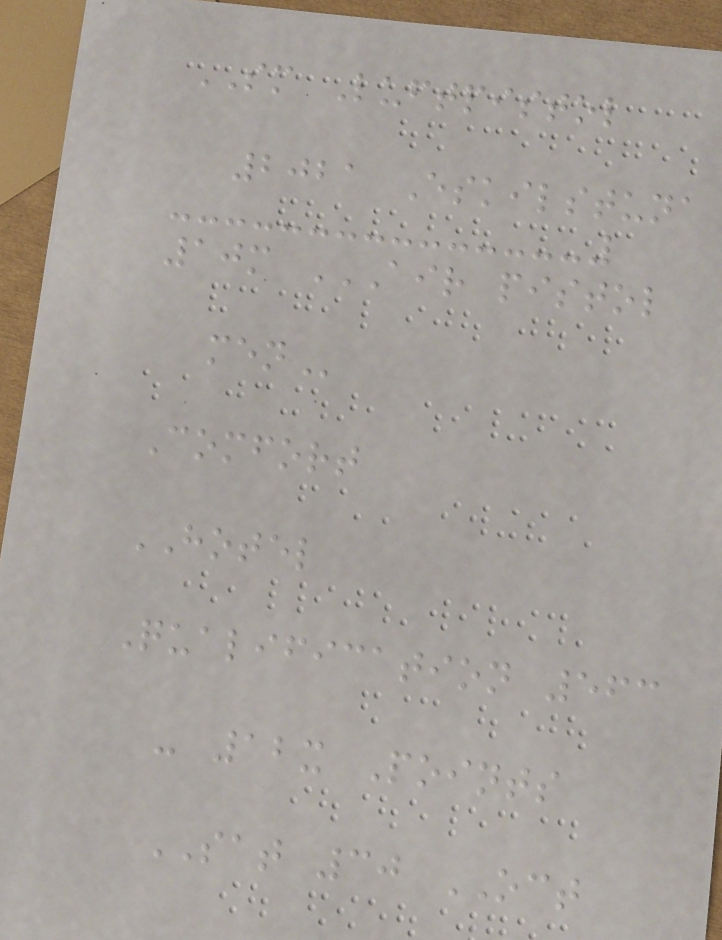SM Luftpistol
2021 Eskilstuna
10m AIR PISTOL
MEN
Comfort
HOTEL
Qualification 563
- 12x Points
SAT 30 OCT
